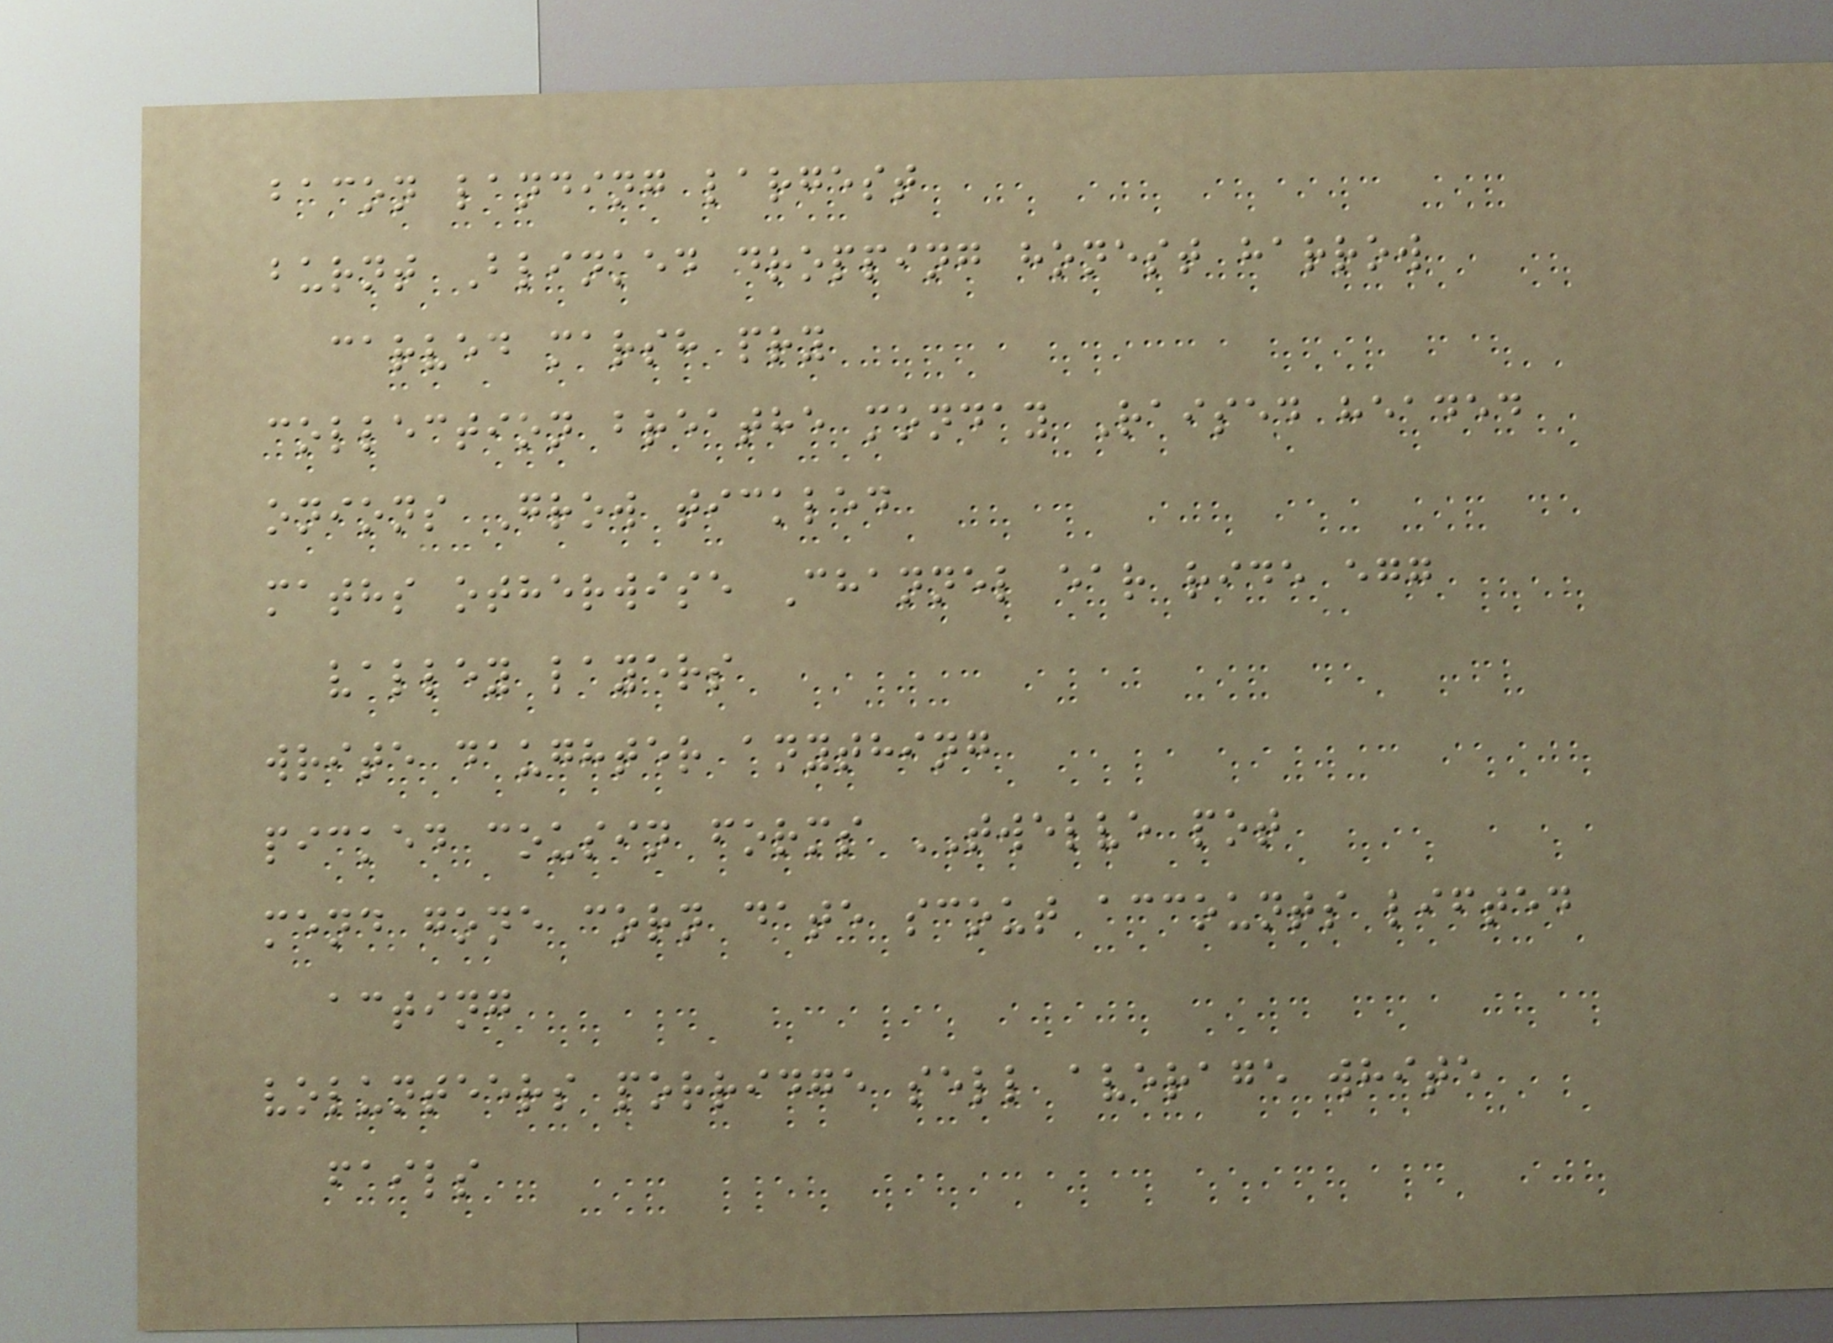bacon landing largest
burnt Blinked dropping honest harrow
carved marsh pry
collection breathe monday Raised headed
onions Grow tickled
maths otherwise Channel ear ride egg
valley layers
write daughter anything
picked cousin forms TWELVE pot
mend gone corn date scout accounts lifted
acting
volunteers porridge sell average white
fails
